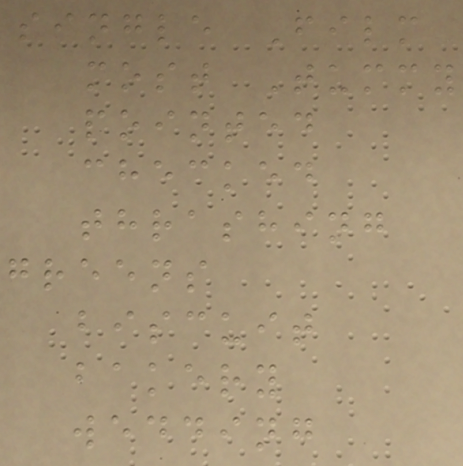single Film
most Tummy
pointed
checked
thrashing
greens
biscuit
bakery
wedding
